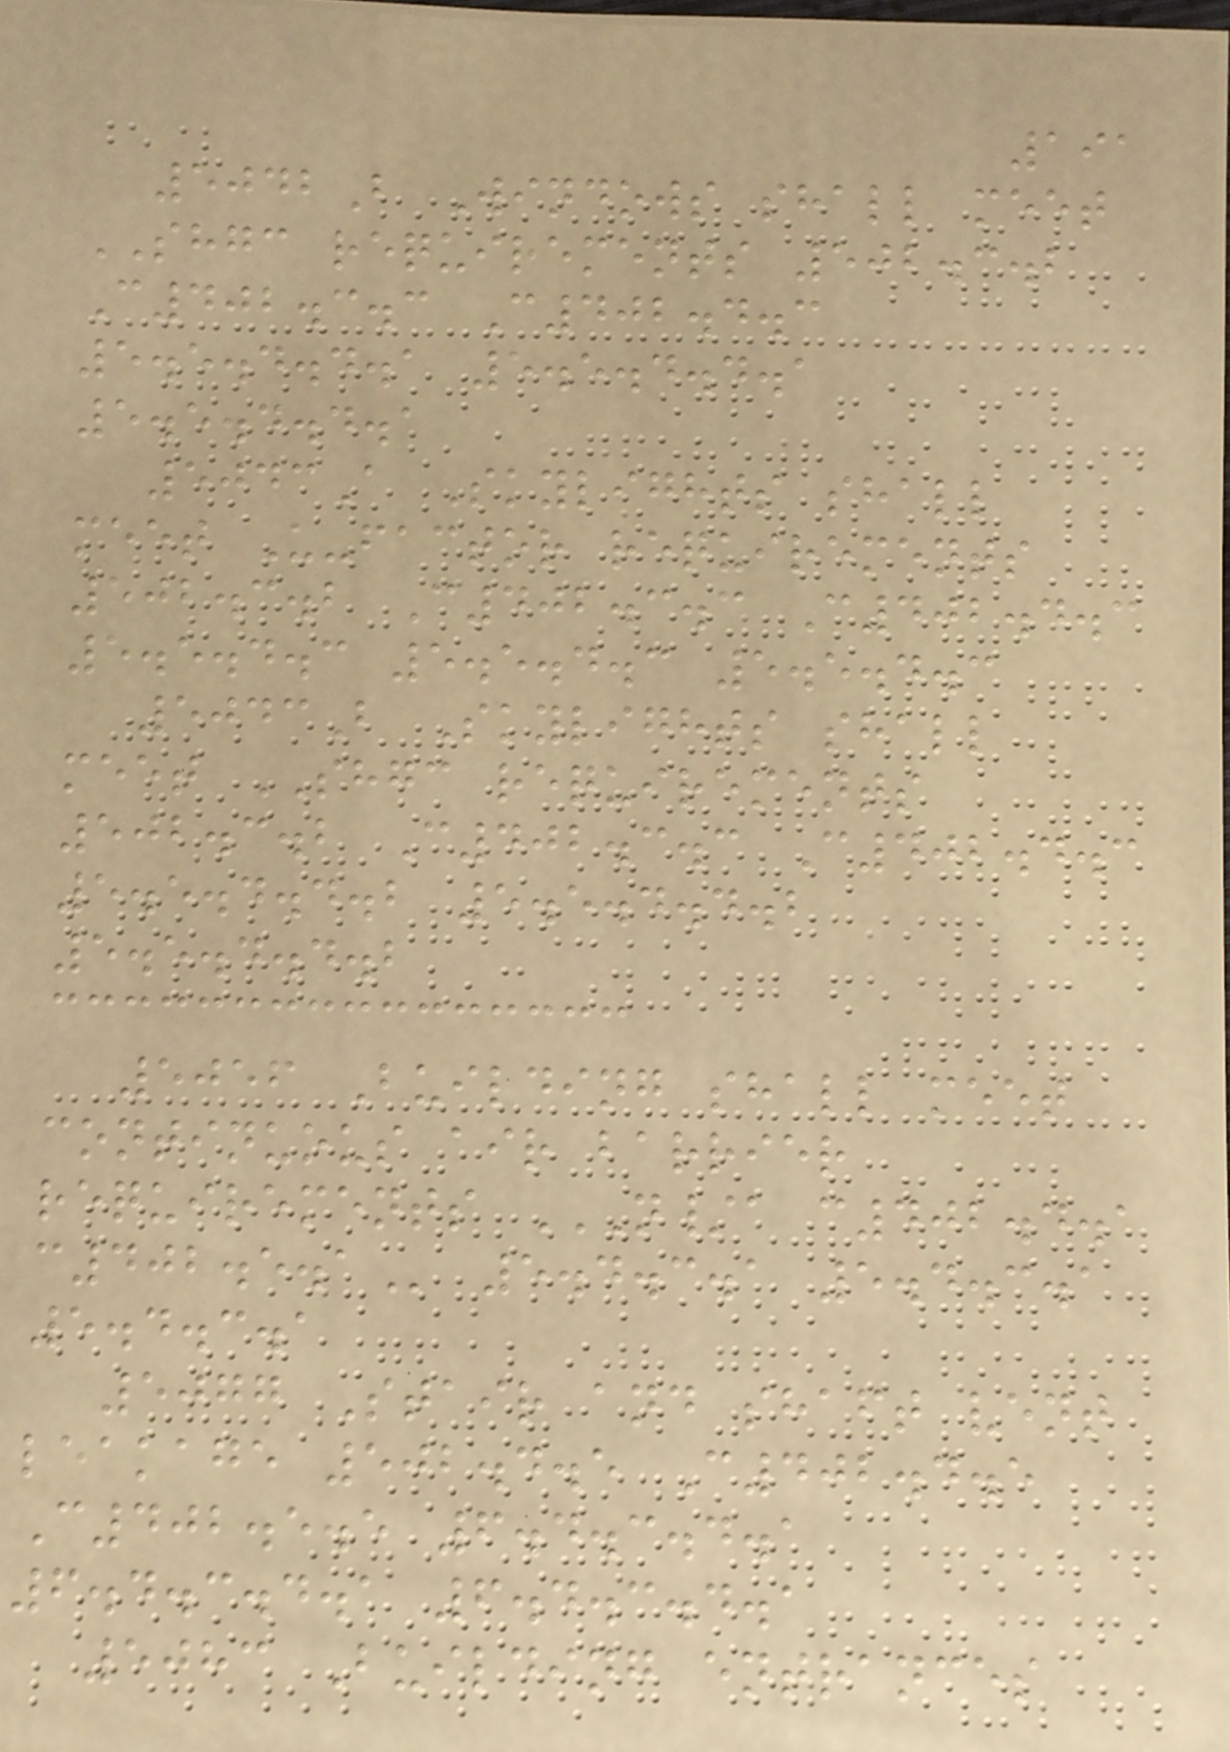191
5042B Windows shall meet
SHGC requirements 502.3.2
C402.3.3 C402.4.3
5.5.4.4.1 5.5.4.4.1
5.5.4.4.1
5043A Skylights shall
meet U-factor requirements
502.3.2 C402.3.3 C402.4.3
5.5.4.3 5.5.4.3 5.5.4.3
5043B Skylights shall
meet SHGC requirements
502.3.2 C402.3.3 C402.4.3
5.5.4.4.2 5.5.4.4.2
5.5.4.4.2
5056 Building shall meet
continuous air barrier
requirements N/A C402.4.1
C402.5.1 5.4.3.1 5.4.3.1
5.4.3.1
5077 Stair and shaft vent
leakage 502.4.5 C402.4.5
C402.5.5 6.4.3.4.1
6.4.3.4.1 6.4.3.4.1
5083 Building entrances
